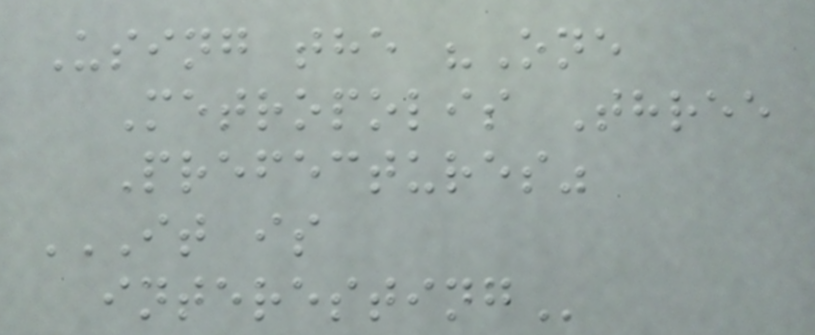Using the "One
Metropolis Three
Prefectures"
IT IS
INTERESTING
